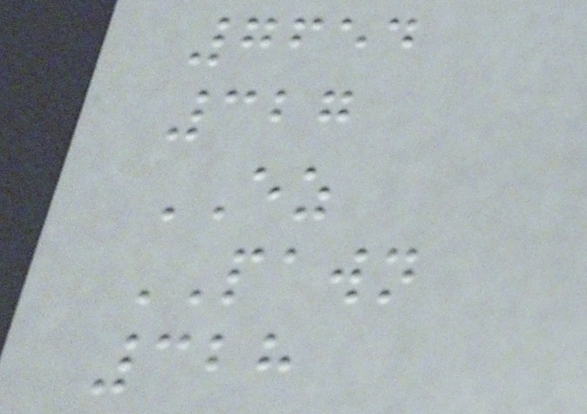7654
327
EZ
PAWN
328
